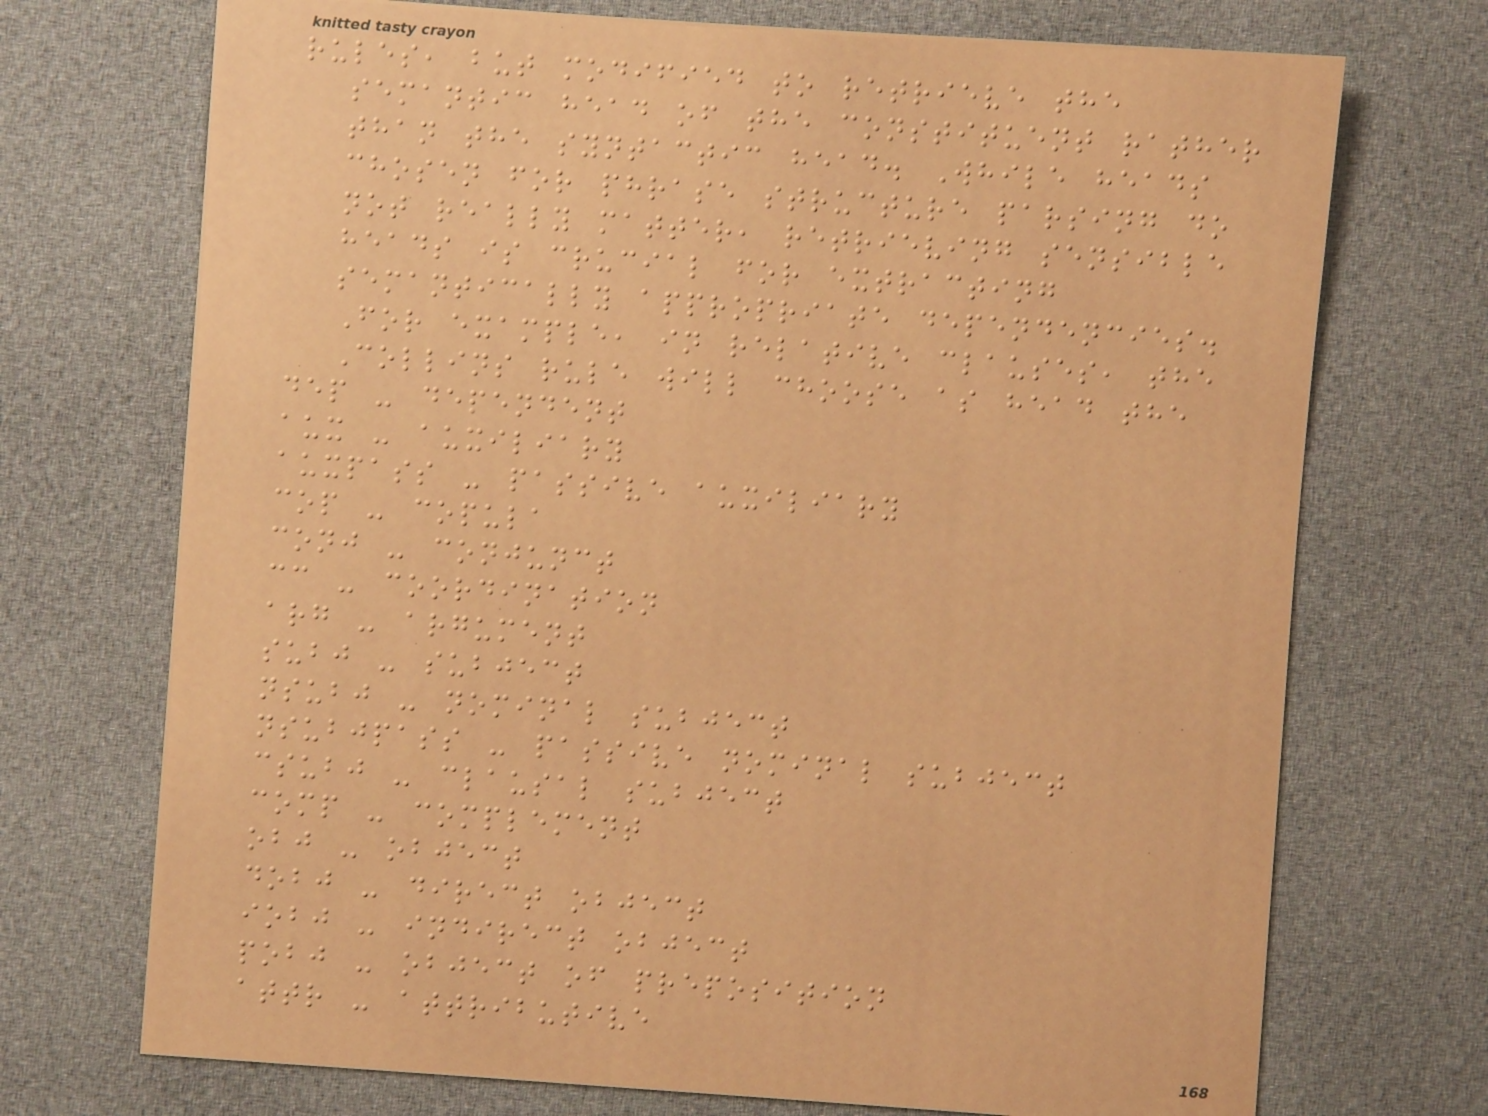rules, but modified to retrieve the
semantic head of the constituent rather
than the syntactic head. While heads
chosen for phrase structure parsing do
not really matter, retrieving sensible
heads is crucial for extracting
semantically appropriate dependencies.
For example, in relative clauses, the
Collins rule will choose as head the
dep - dependent
aux - auxiliary
auxpass - passive auxiliary
cop - copula
conj - conjunct
cc - coordination
arg - argument
subj - subject
nsubj - nominal subject
nsubjpass - passive nominal subject
csubj - clausal subject
comp - complement
obj - object
dobj - direct object
iobj - indirect object
pobj - object of preposition
attr - attributive
